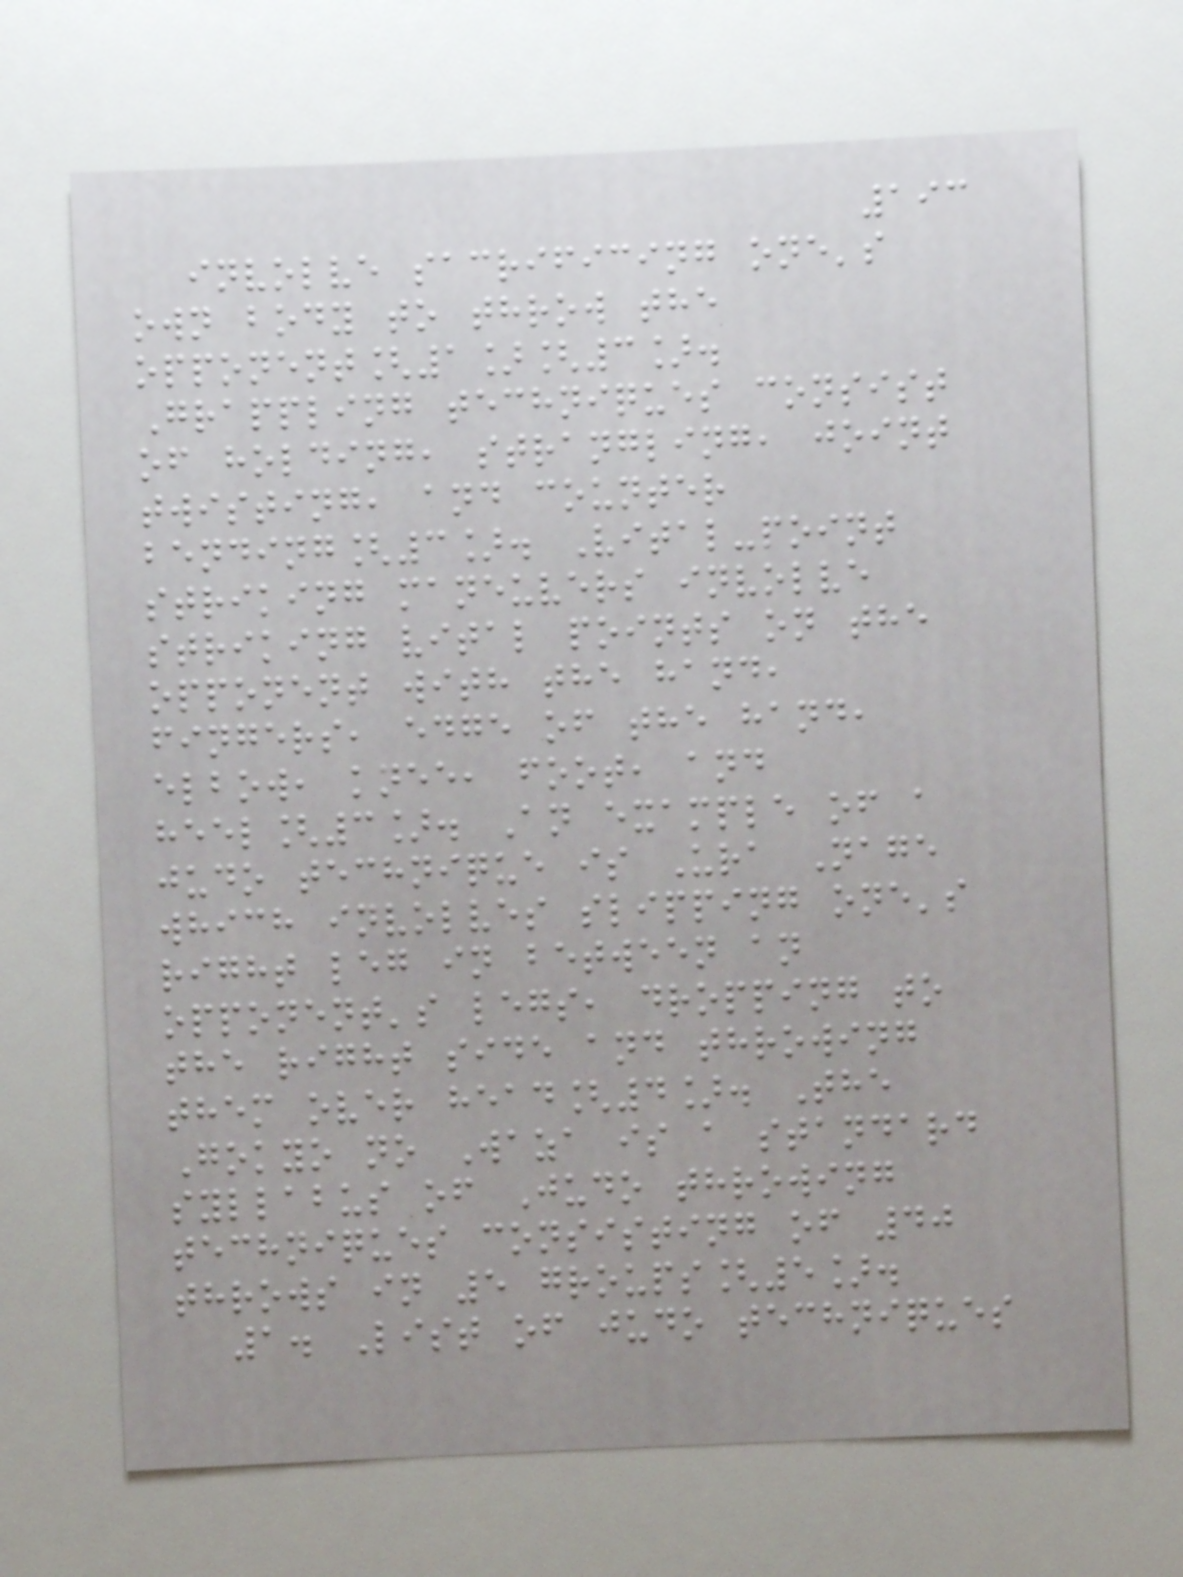193
involve sacrificing one's
own body to throw the
opponent[1][3].
Grappling techniques consist
of holding, strangling, joint
twisting, and counter
bending[3]. Vital-point
striking maneuvers involve
striking vital points on the
opponent with the hand,
fingers, edge of the hand,
elbow, knee, foot, and
heel[3]. An example of a
judo technique is Ura Nage
which involves slipping one's
right leg in between an
opponent's legs, dropping to
the right side and throwing
them over head[4]. The
Gokyo no Waza is a standard
syllabus of Judo throwing
techniques consisting of 40
throws in 5 groups[5].
1. List of judo techniques
